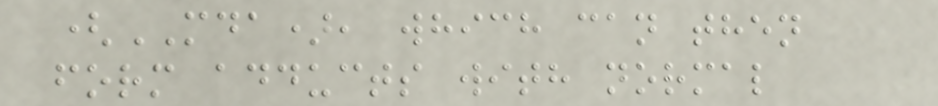(MDA), which can then
form adducts with normal
